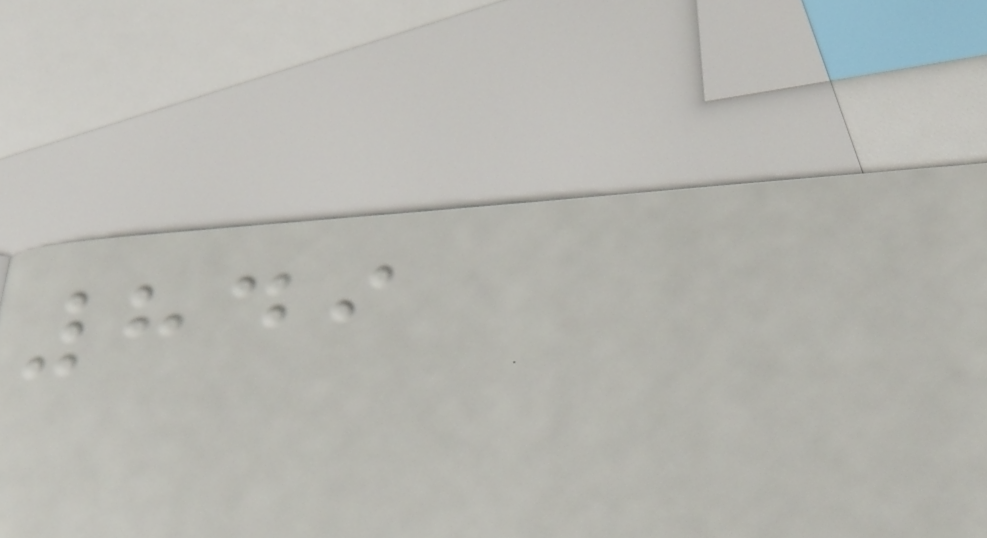849
